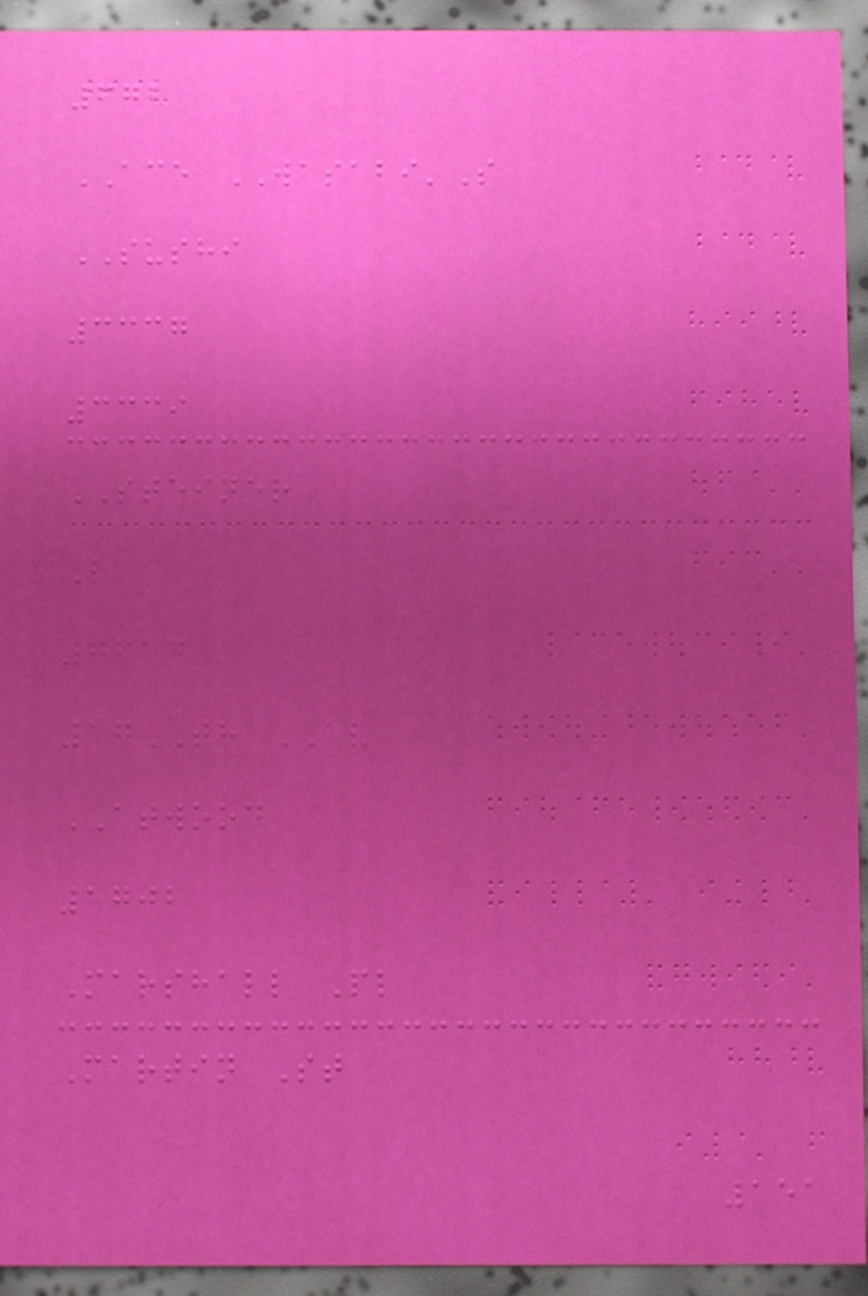672
ACE WASABI'S
SUSHI
3337
3339
STEINER
L
7614
17TH AV
ATWOOD
1702
Marshall Pl
Martin St
151
